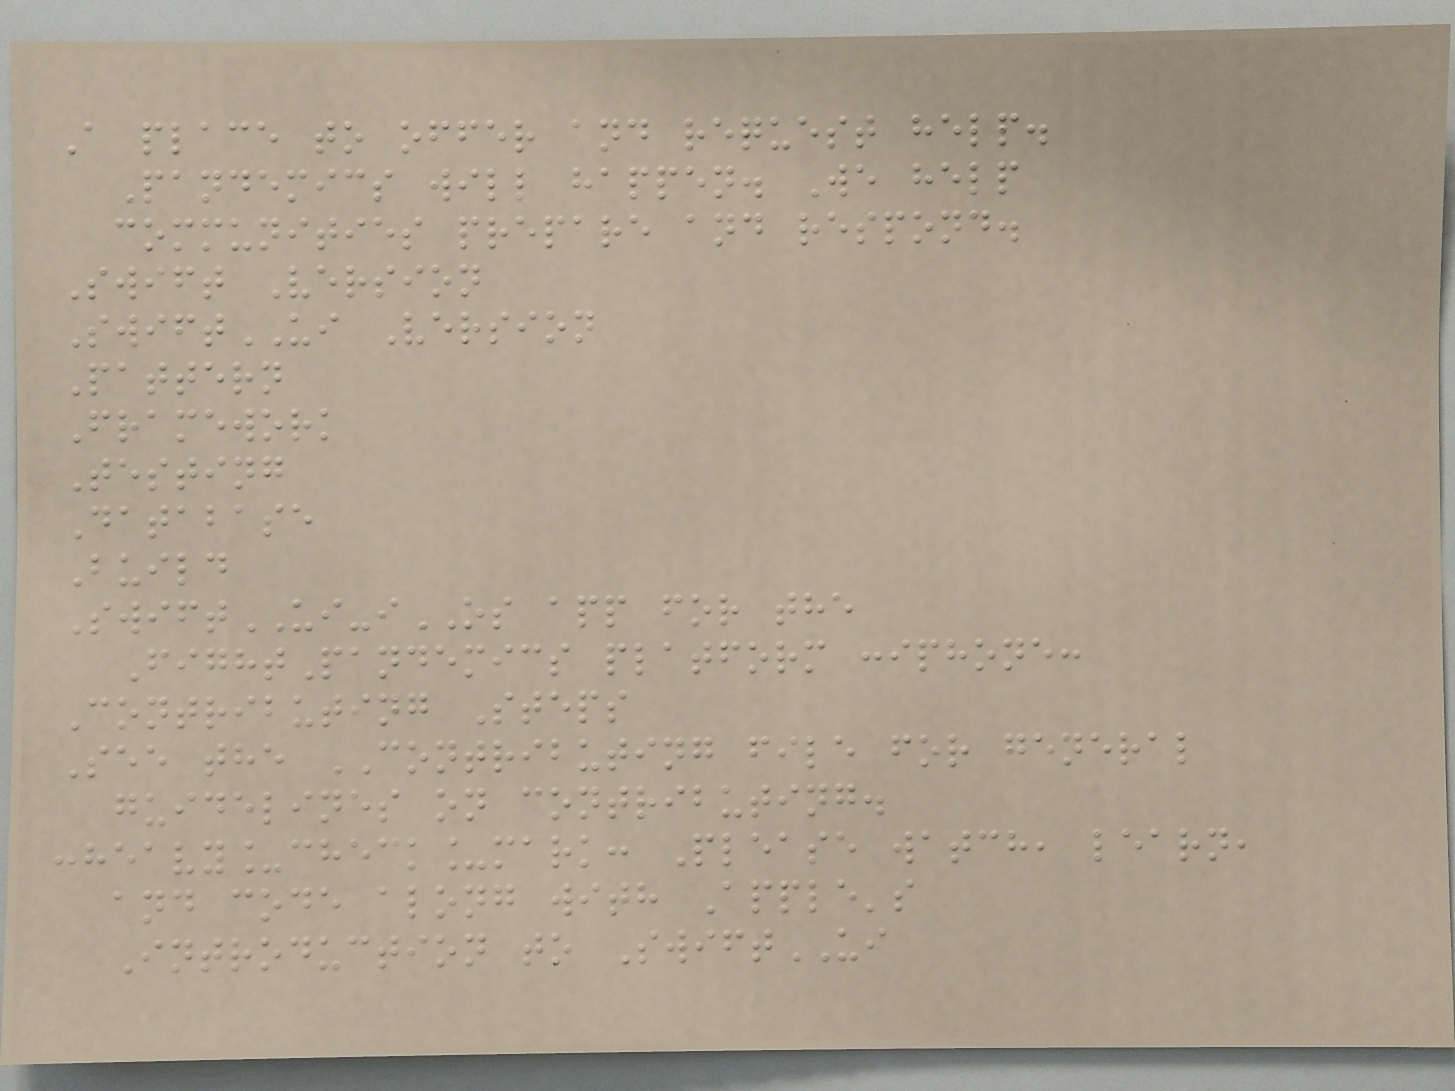A place to offer and request help.
Pandemics will happen. We help
communities prepare and respond.
Swift Version
SwiftUI Version
Pattern
Framework
Testing
Database
Build
SwiftUI-iOS app for the
FightPandemics platform :iphone:
Contributing Steps
See the CONTRIBUTING file for general
guidelines on contributing.
:heavy_check_mark: Please watch, learn,
and code along with Apple's
Introduction to SwiftUI
